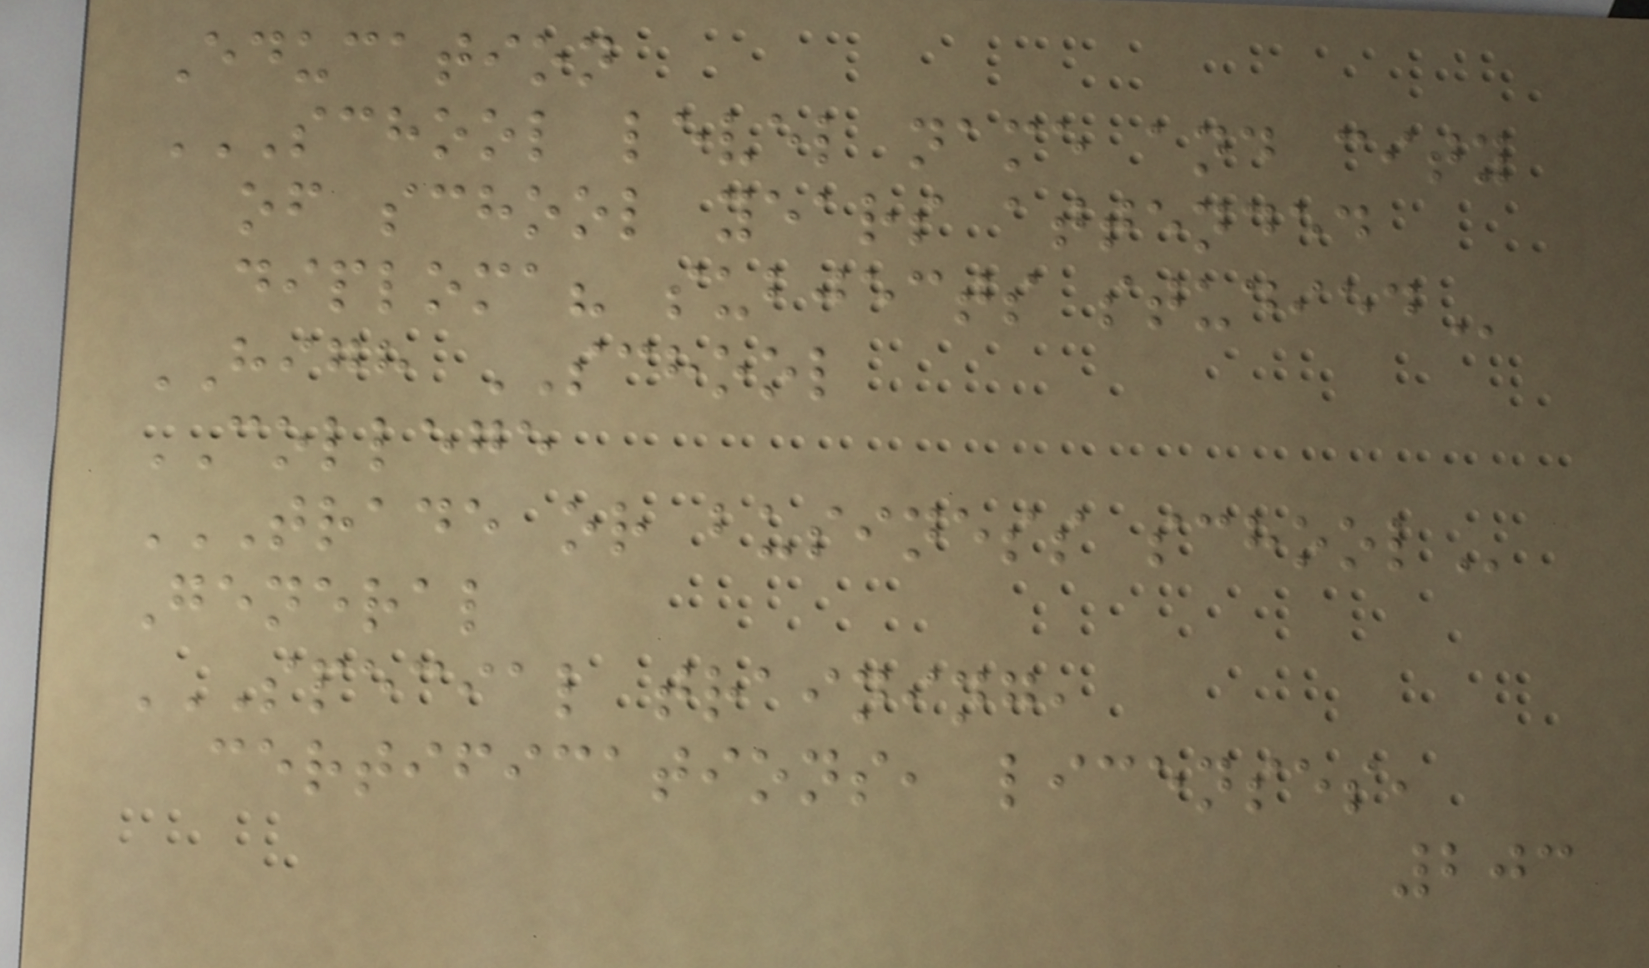Education
SCHOOL LEVEL NAME AND CITY
OF SCHOOL YEARS ATTENDED
DIPLOMA? SUBJECTS STUDIED
HIGH SCHOOL
COLLEGE
TRADE OR BUSINESS SCHOOL
General
SPECIAL TRAINING,
CERTIFICATIONS, LICENSES,
203
